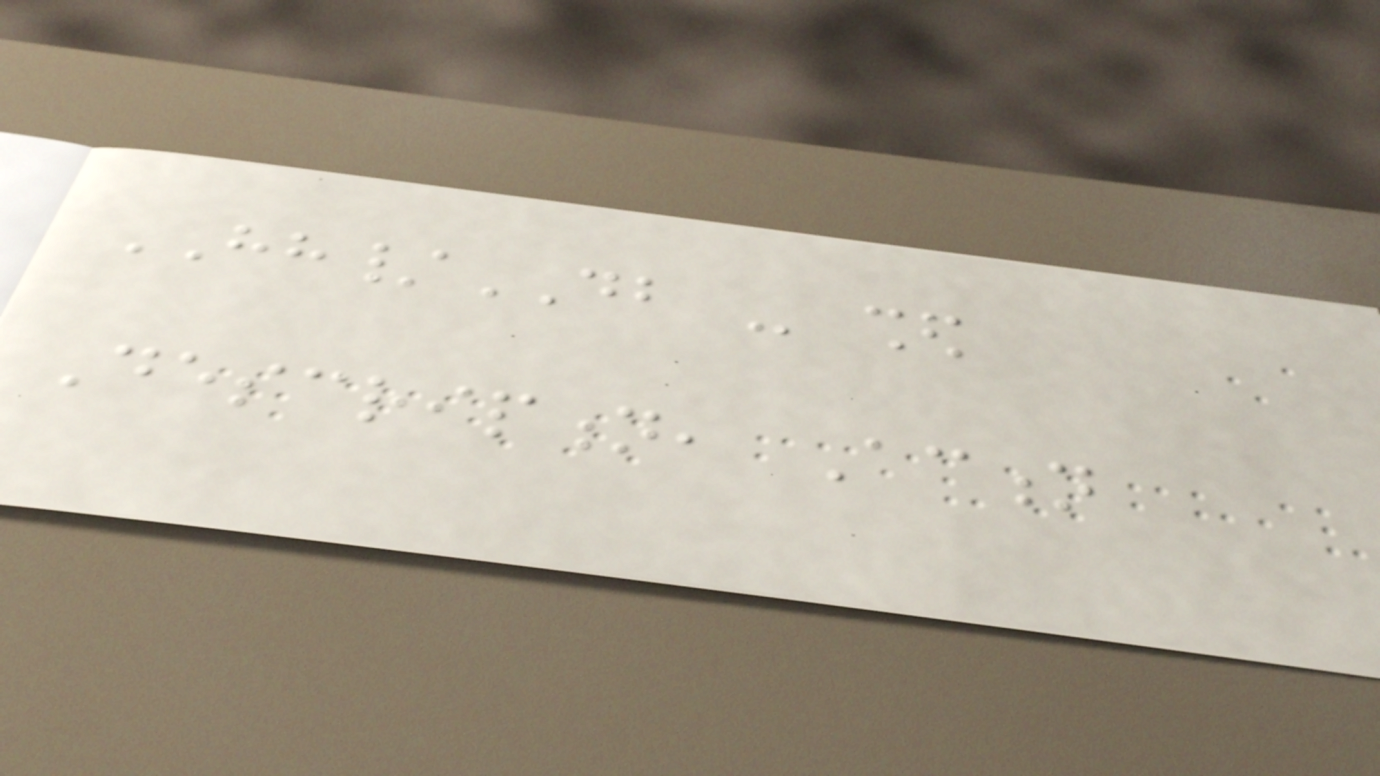HH/DB - shed
Description, Action
